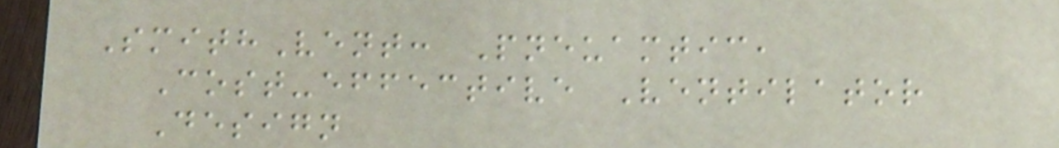SmithVent: Pneuamtic,
Cost-effective Ventilator
Design
